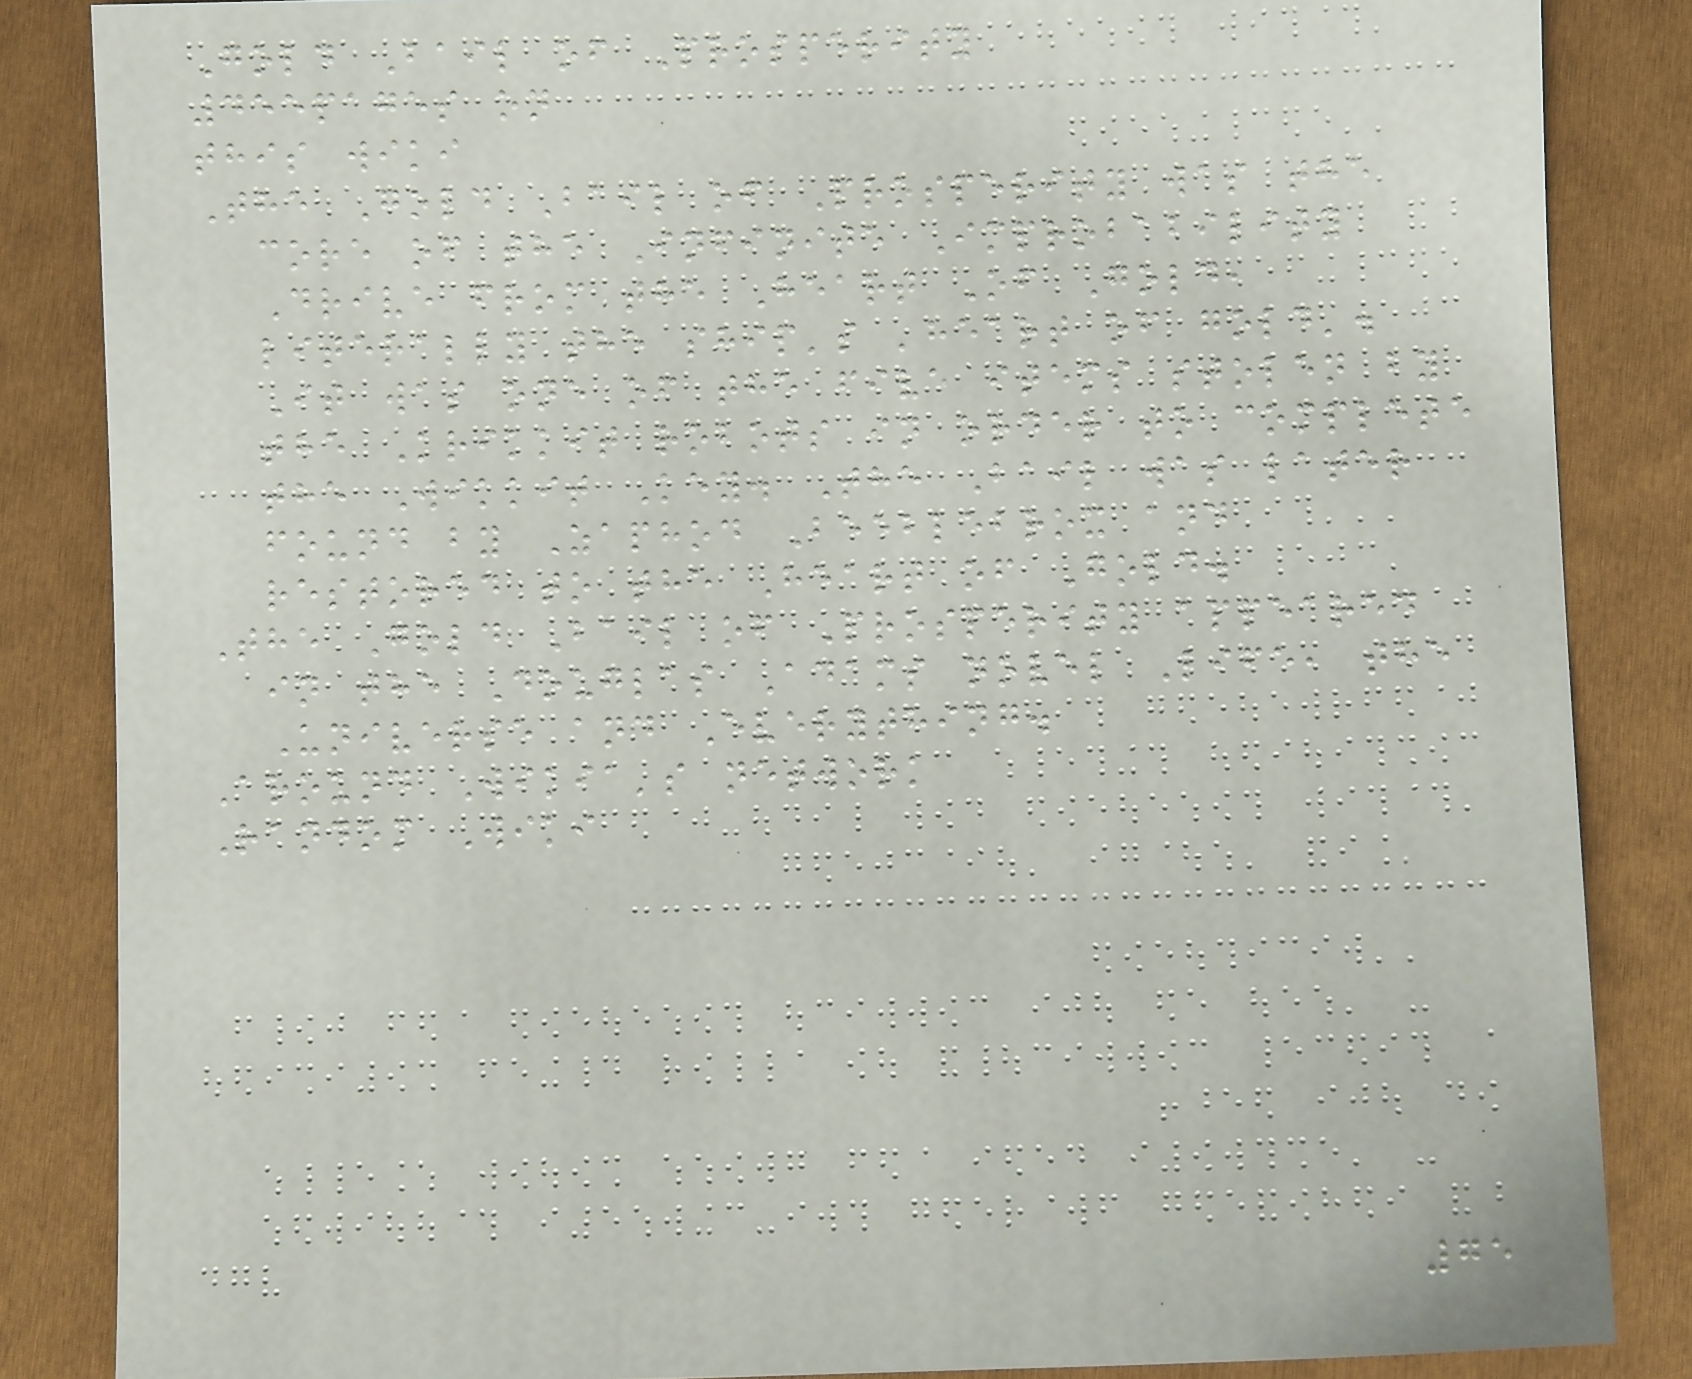Gold Bail of Prosperity
455pages on
this wiki
The Gold Bail of Prosperity was the
core of the Infinite Improbability
Drive from the Heart Of Gold,
literally the ship's 'heart of gold'.
It was one of the five items stolen by
the Krikkit robots in order to complete
the Wikkit Key. The Bail was later
found by Zaphod Beeblebrox and
restored to the Heart of Gold.
The Gold Bail of Prosperity appeared
in the Douglas Adams novel Life, the
Universe and Everything.
Around Wikia's network
Random Wiki
75
